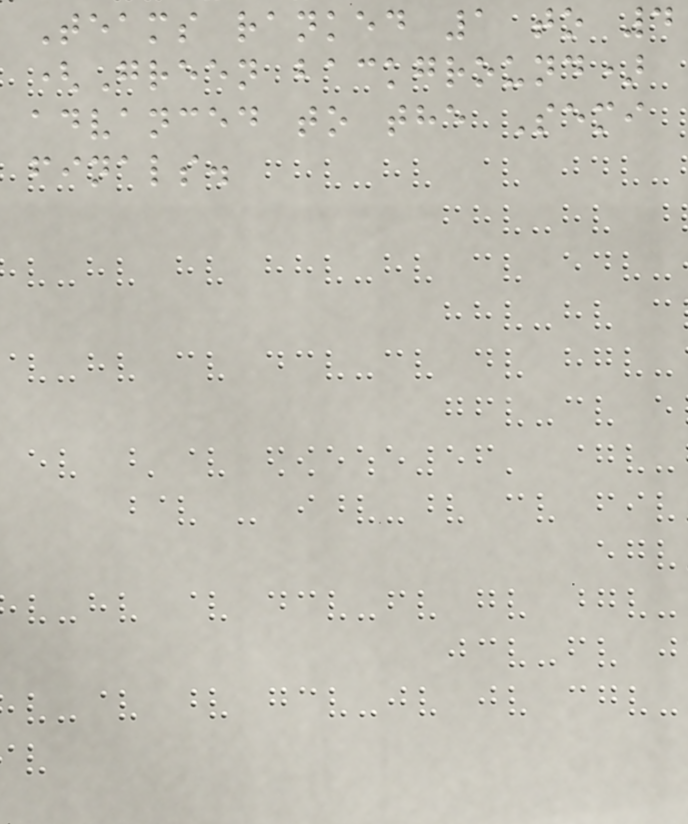Teams ranked 1 to 4
(Green background)
advanced to the Semi
finals.
